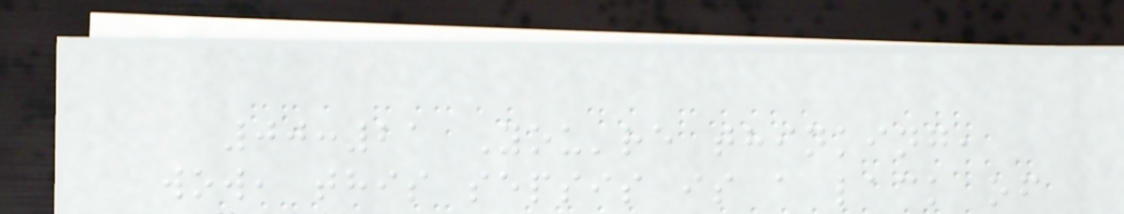00:21 You're thinking,
wow, this sepsis is a lack of
